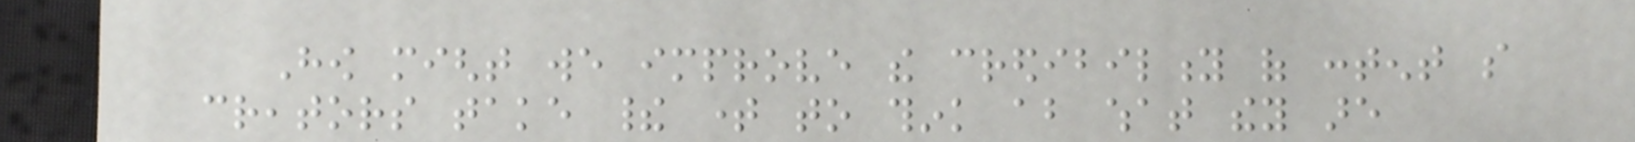How might we improve the credibility of content so
creators take their time to think about what they are
